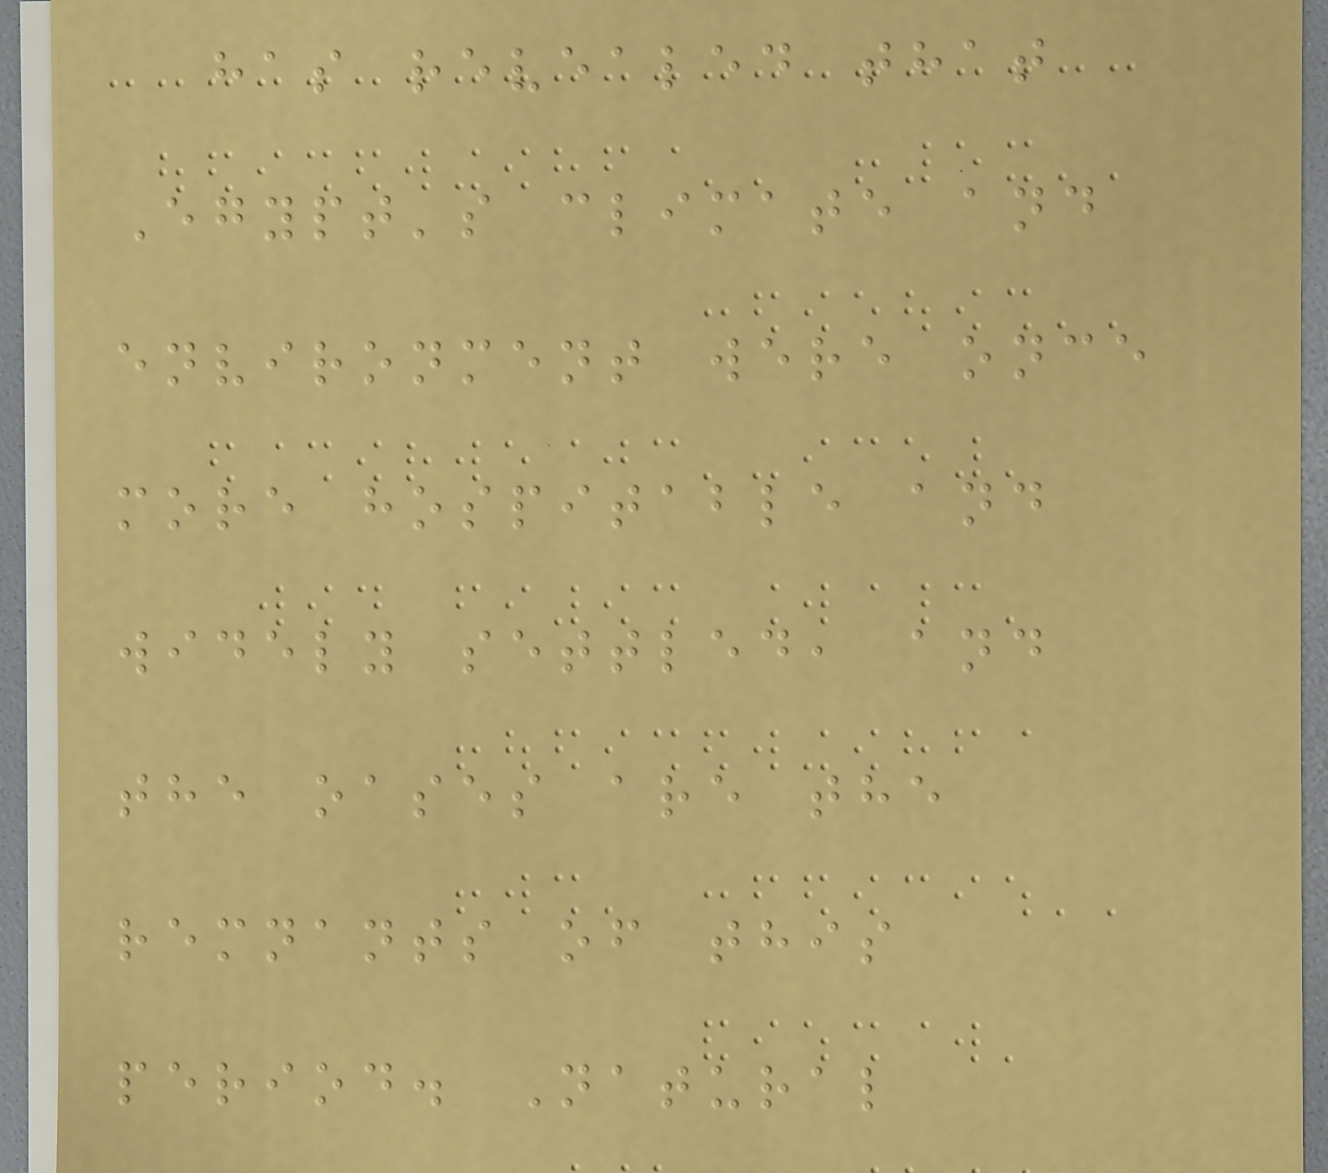has revealed that
Egypt's climate and
environment were once
more hospitable and
widely settled, and
the oases are the
remnants of this
period. Natural
